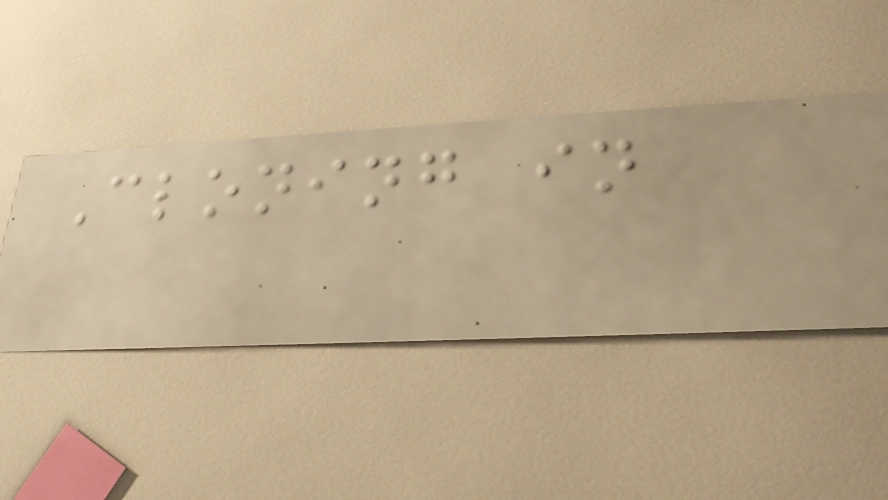Cloning in
